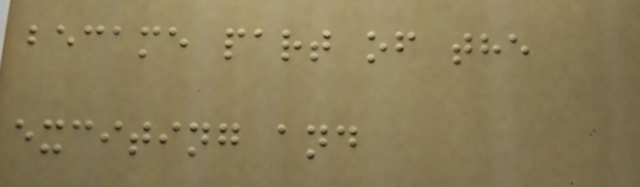became part of the
exciting and
